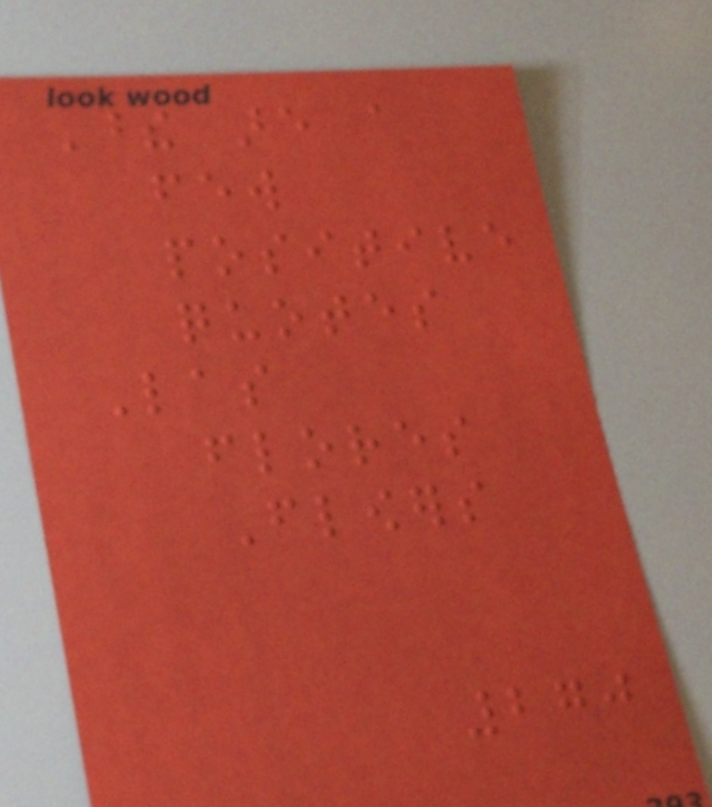These are a
few
positive
quotes
Las
flores
Flowers
270
